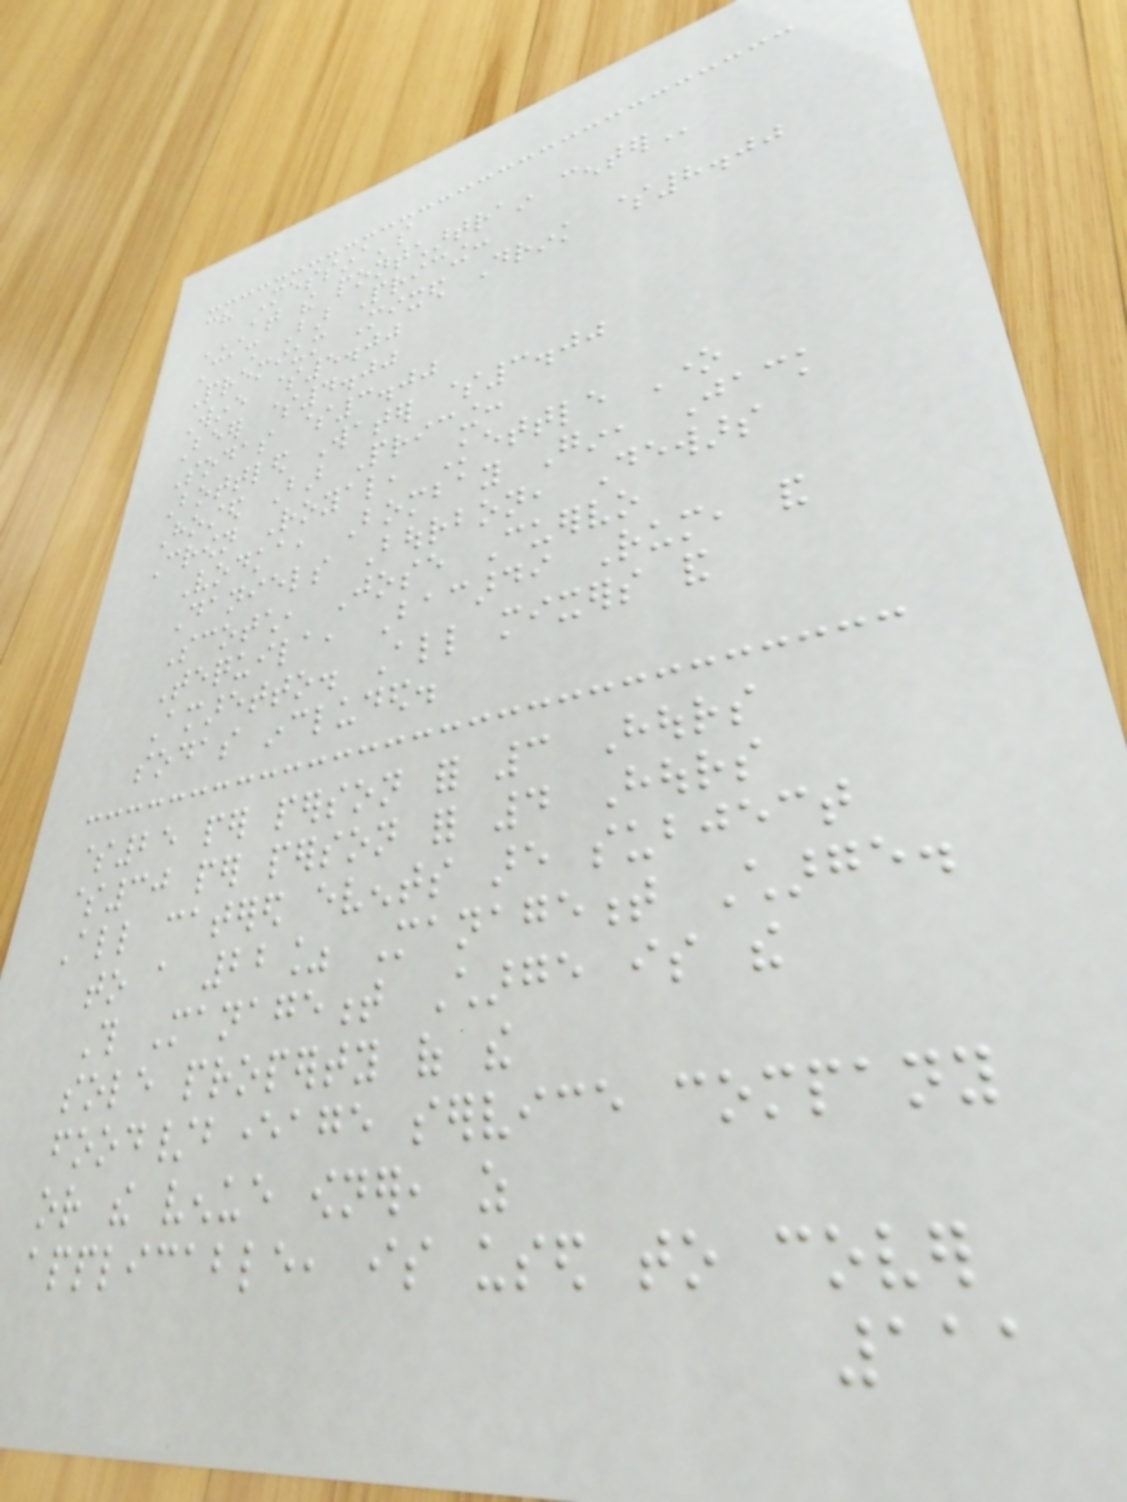ch Messina's
AT THE PONTCHARTRAIN CENTER
Cash Bar Pricing:
Premium Mixed Drink $8.00
Wine $5.00
Beer $4.00
Sodas $3.00
Bottled Water $3.00
Hosted Bar Pricing:
Crown Royal, Kettle One
Vodka, Bombay Gin, Jack
Daniels Bourbon, Dewars
Scotch, Jose Cuervo
Tequila, Bacardi Rum, and
Amaretto. All mixers and
sodas included.
$25 per person for 3 Hours
$30 per person for 4 Hours
All catered events are subject
to a 22% Management Charge.
This Management Charge is the
sole property of the
food/beverage service company
or the venue owner, as
applicable, is used to cover
111
